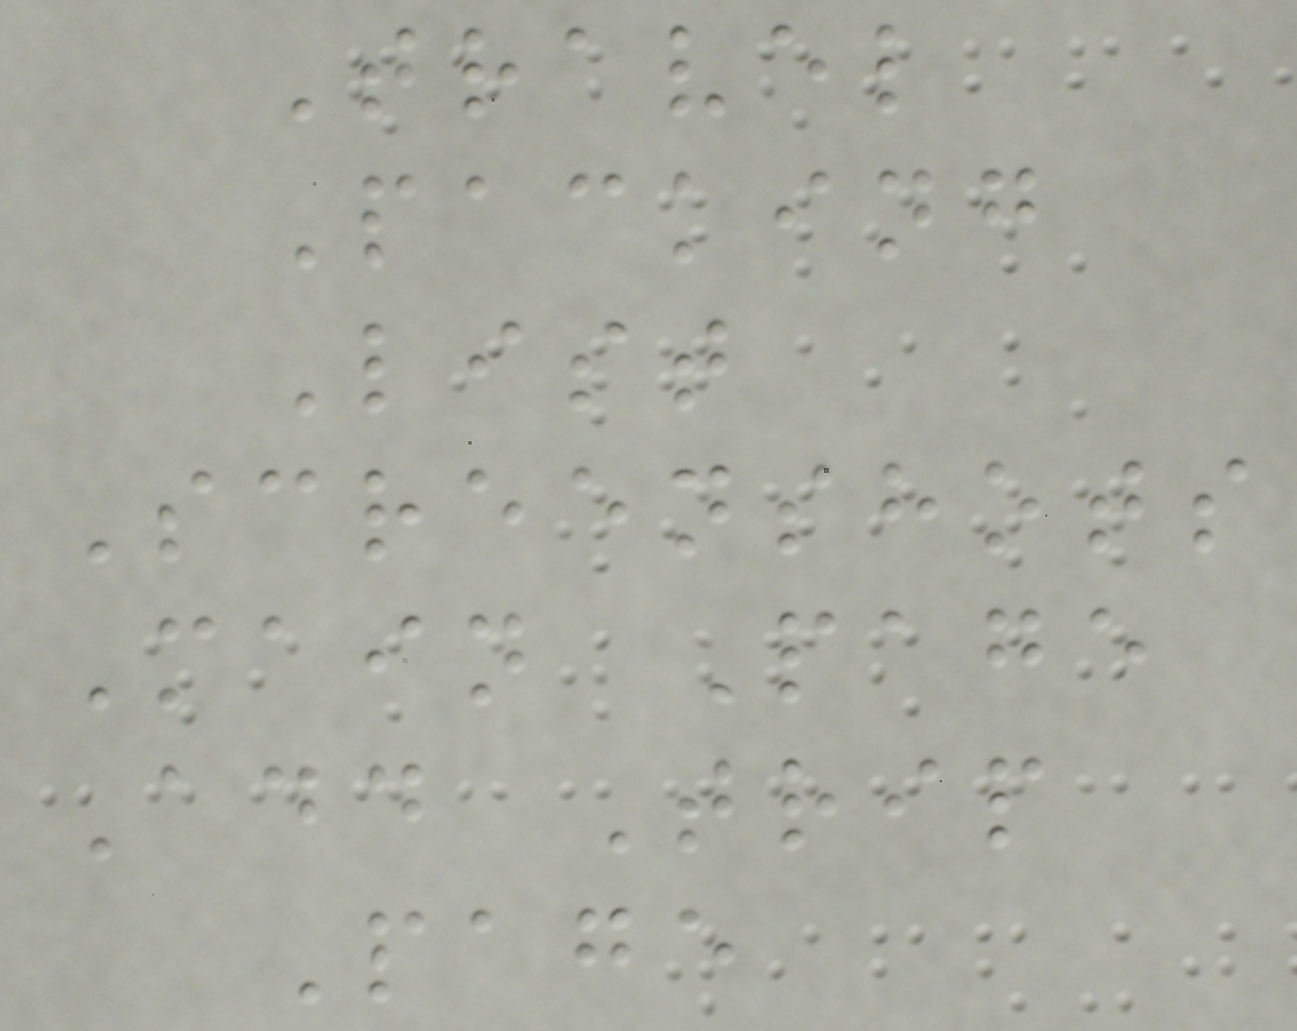Travel
Packing
List
Screenshots
Main Page
Add Trip
Page
